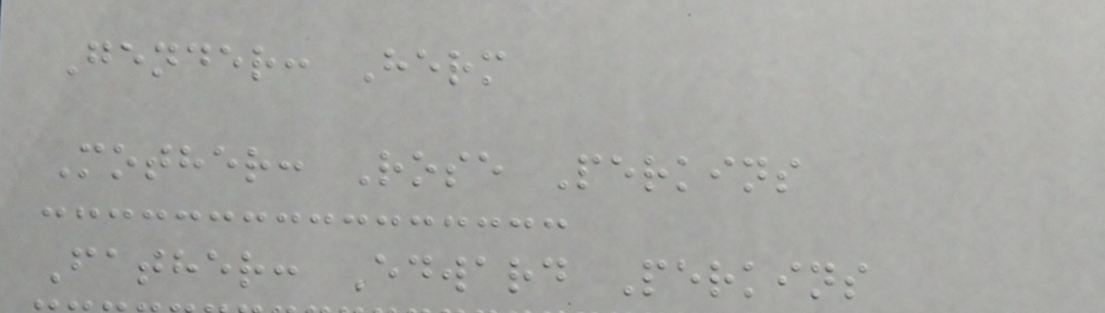Gender: Herm
Mother: Rose Perkins
Father: Edward Perkins
